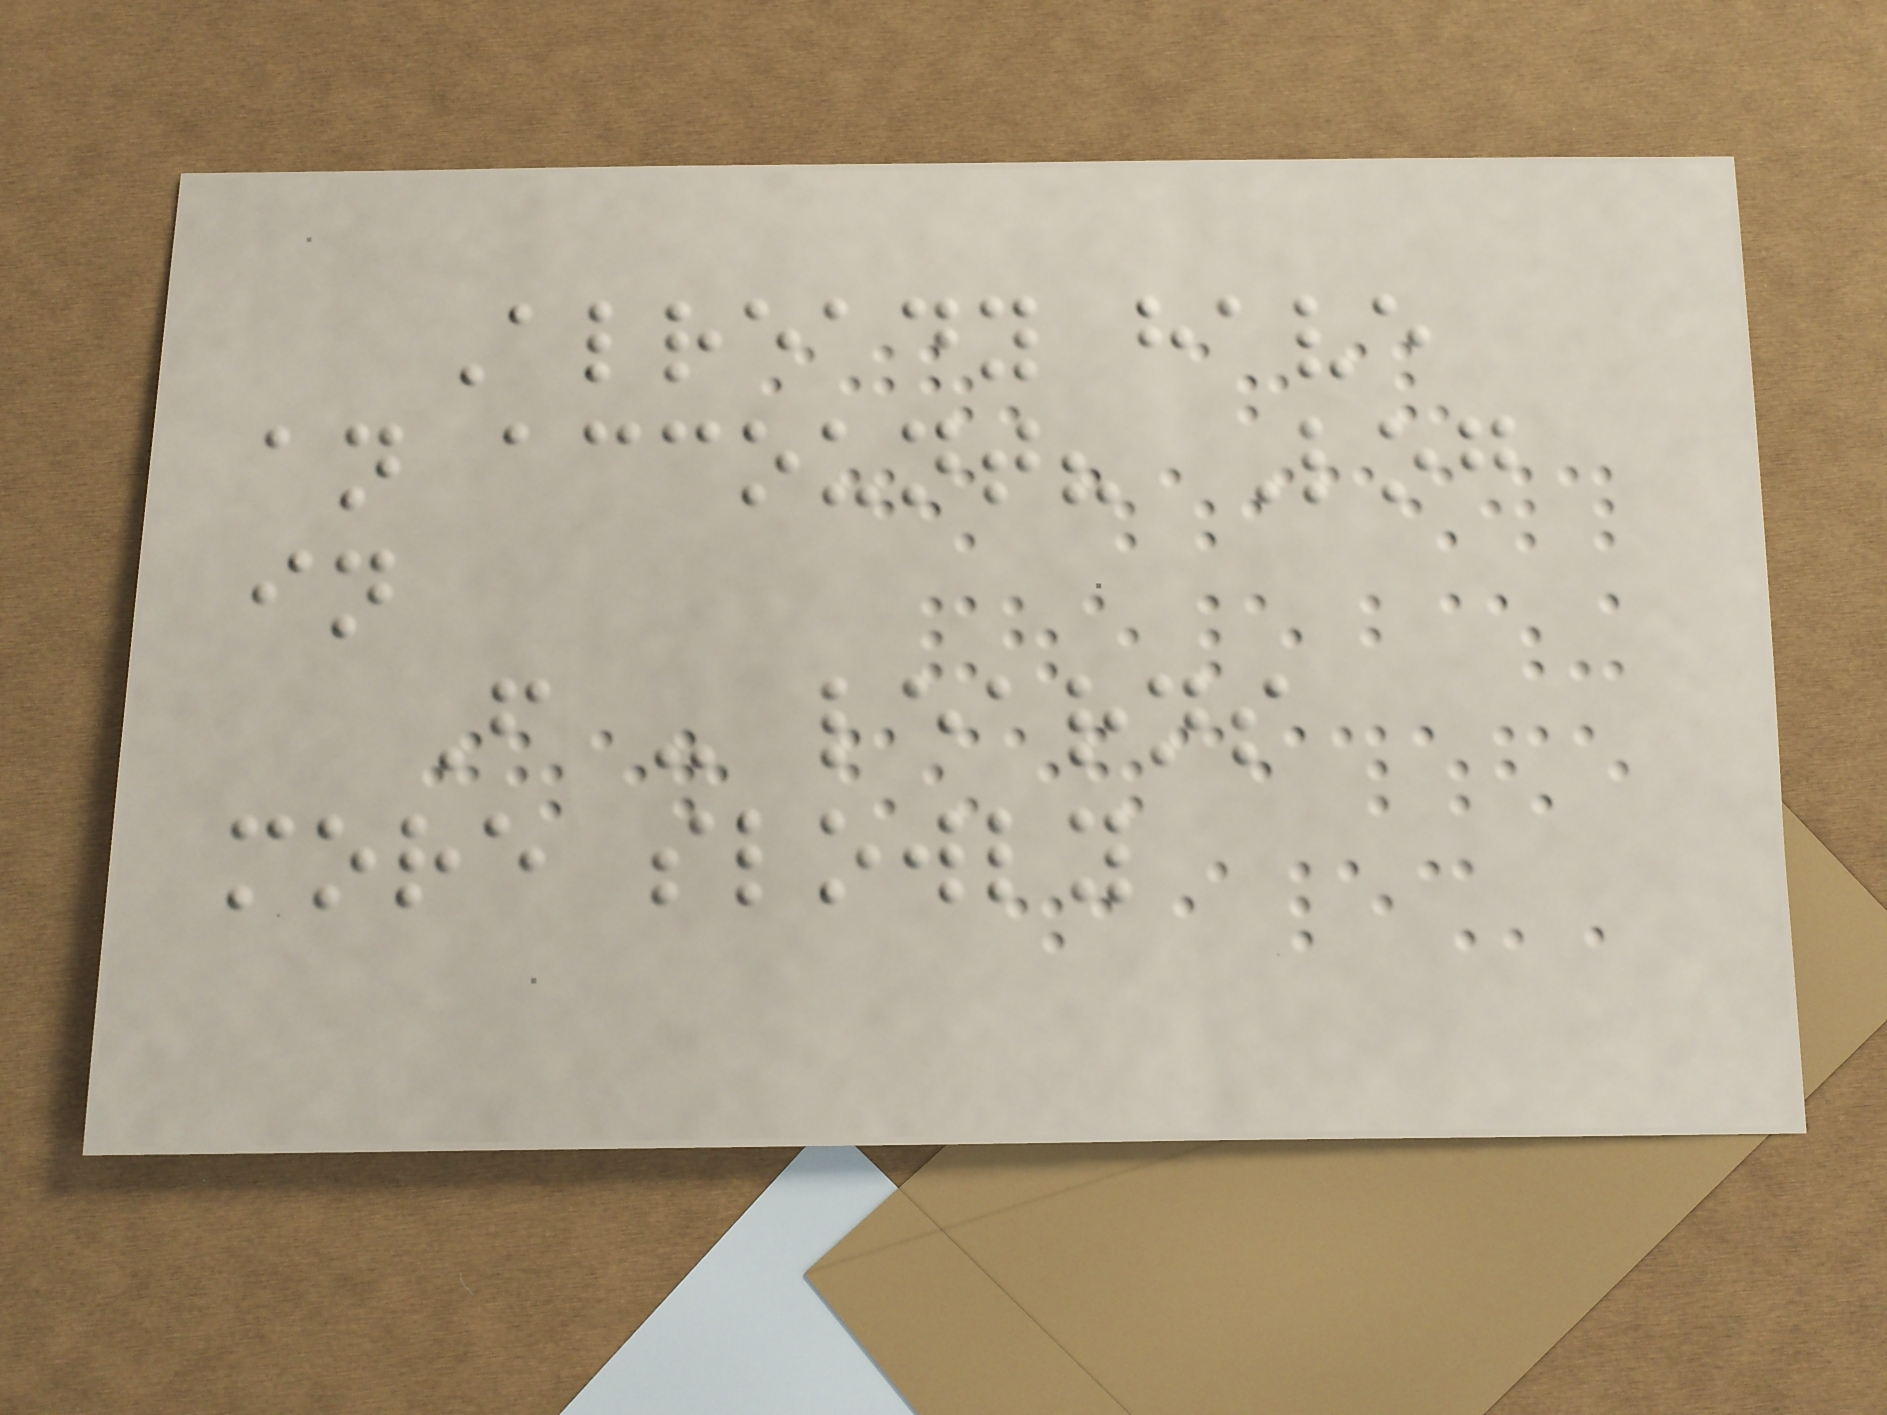Already have
an account? Log
in
F - learns
more slowly
